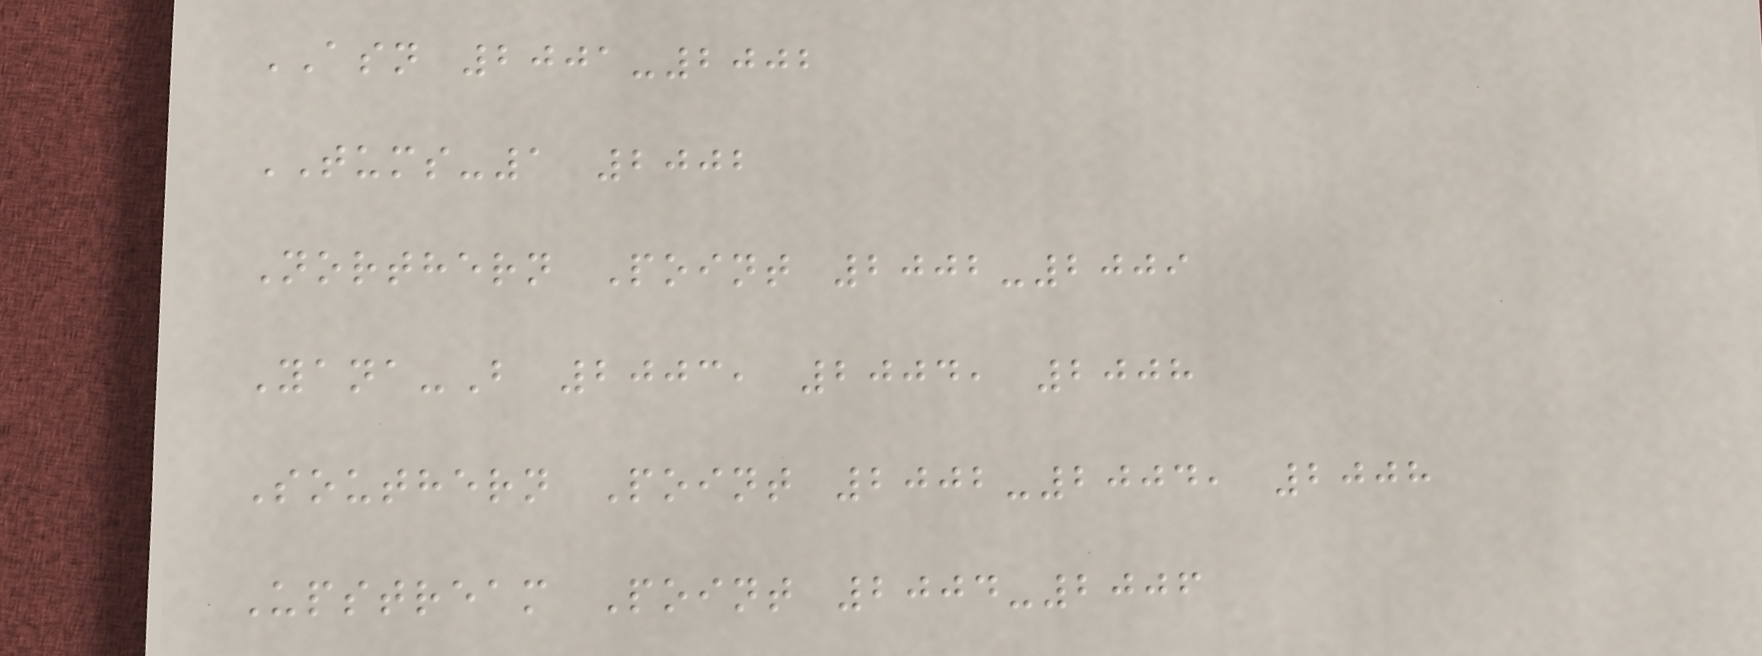ASN 2001-2002
TUMS-1 2002
Northern Point 2002-2009
Yana-B 2003, 2004, 2008
Southern Point 2002-2004, 2008
Upstream Point 2004-2006
